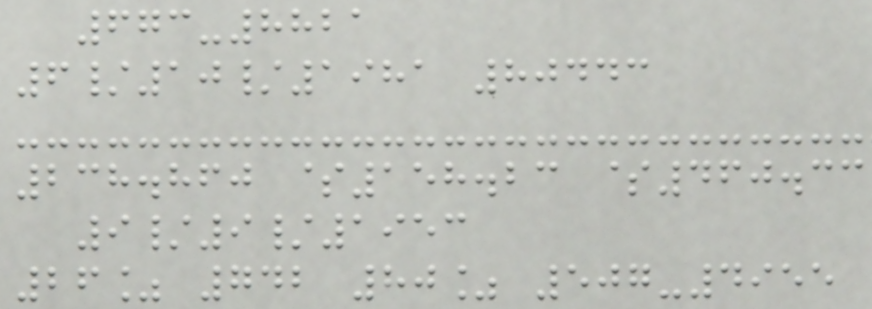673-8821
6/10/1981 80443
238.860 $158.23 $460.33
9/9/1953
26% 742 80% 507-4955
